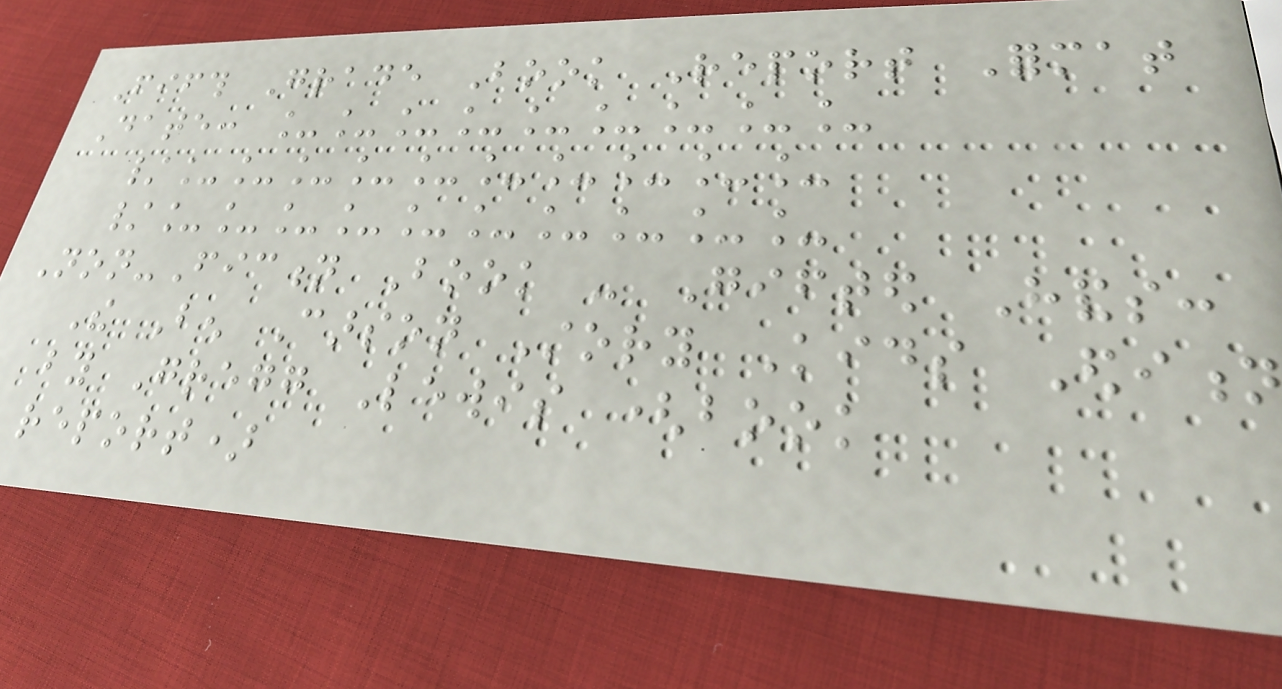Fifth Grade Book Report Format
Date: _________
/__________
/__________
Non-Fiction Book - Gifted Hands:
The Ben Carson Story Kids Edition
by Gregg Lewis (book
report)
